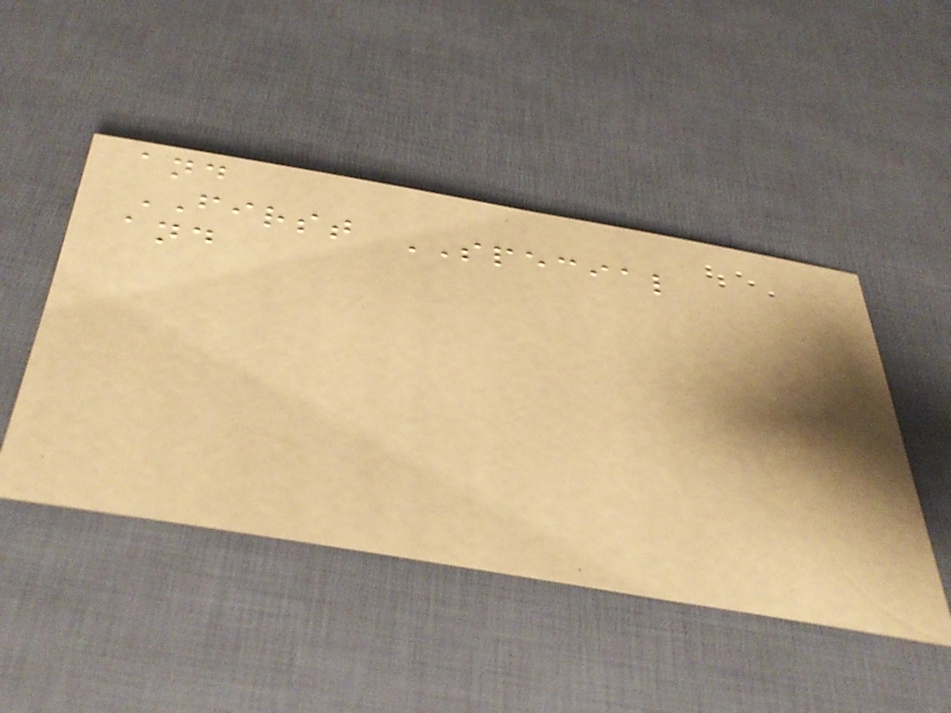and
FIRST SPECIAL
and
